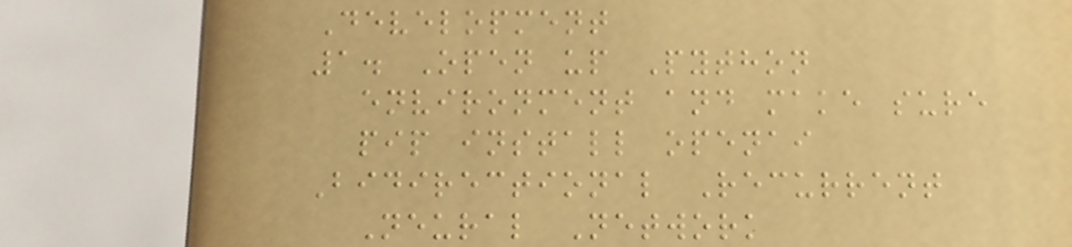Development
1. Open up Python
environment and make sure
pip install openai
Bidirectional Recurrent
Neural Network
